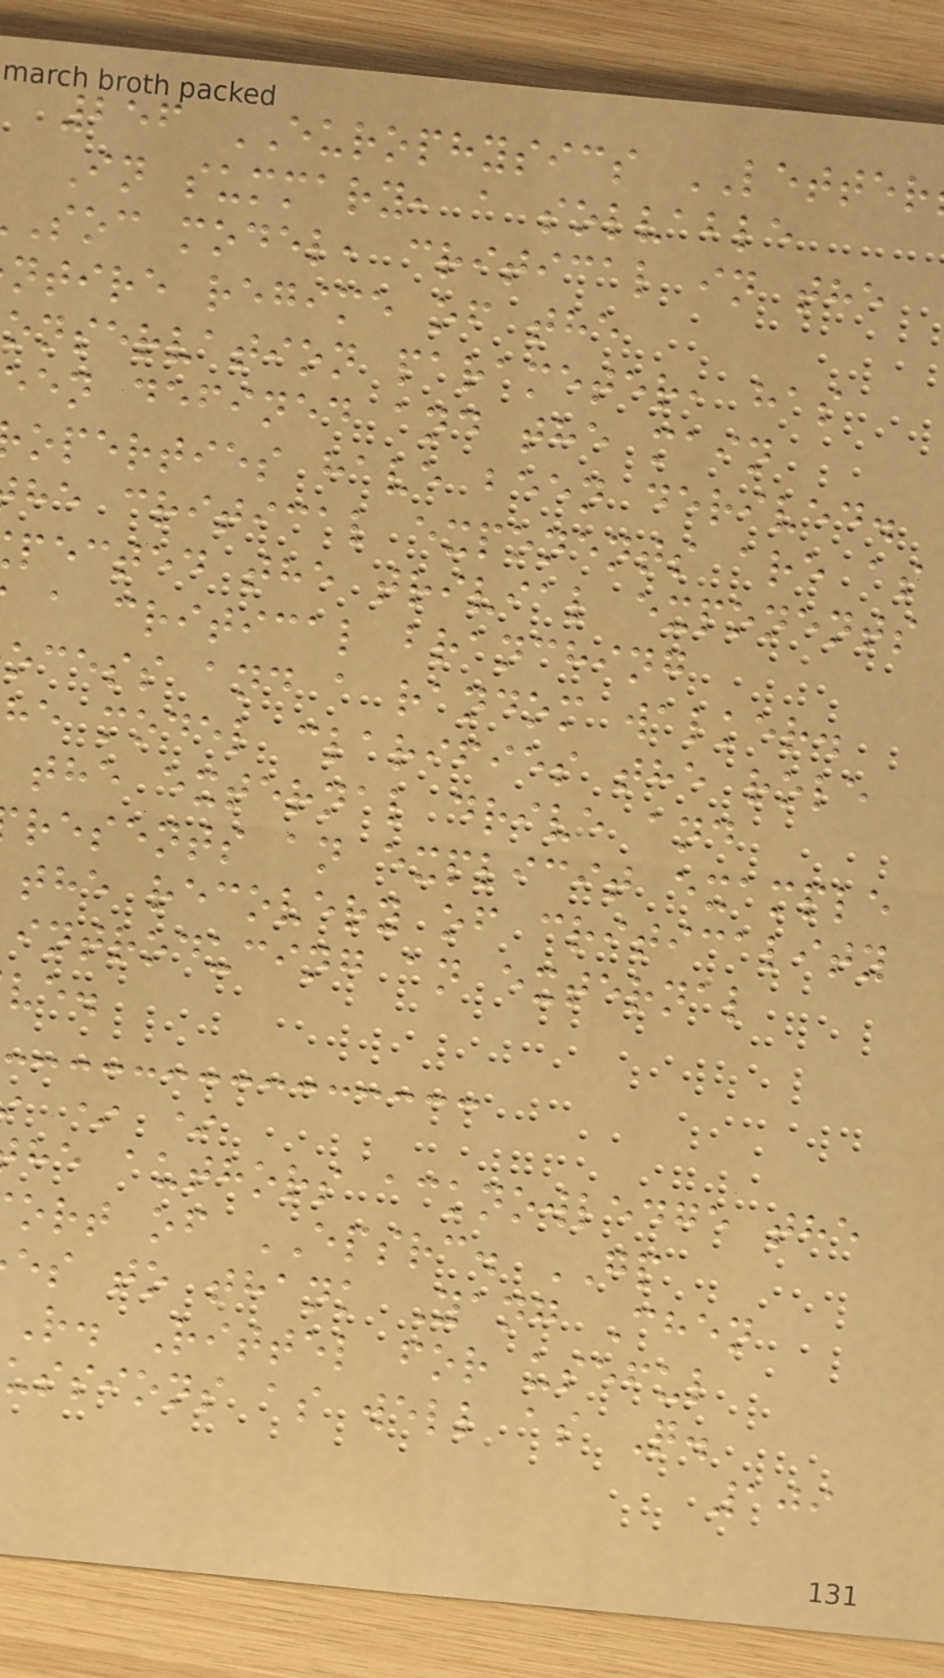256 EUROPHYSICS LETTER
In summary, a solvable
soc model, critical in the
ntire regime of the
onservation parameter, has
een defined and the main
operties have been derived.
he critical exponents are as
pected the trivial exponents
a critical branching
ocess and a random walker.
he model clarifies the role
the external drive and
resents an explicit example
the recovery of criticality
introducing an external
* *
he authors acknowledge the
ort of EPSRC. GP
es to thank Yang Chen
R. Rittel for useful
ussions as well as Q.
109
